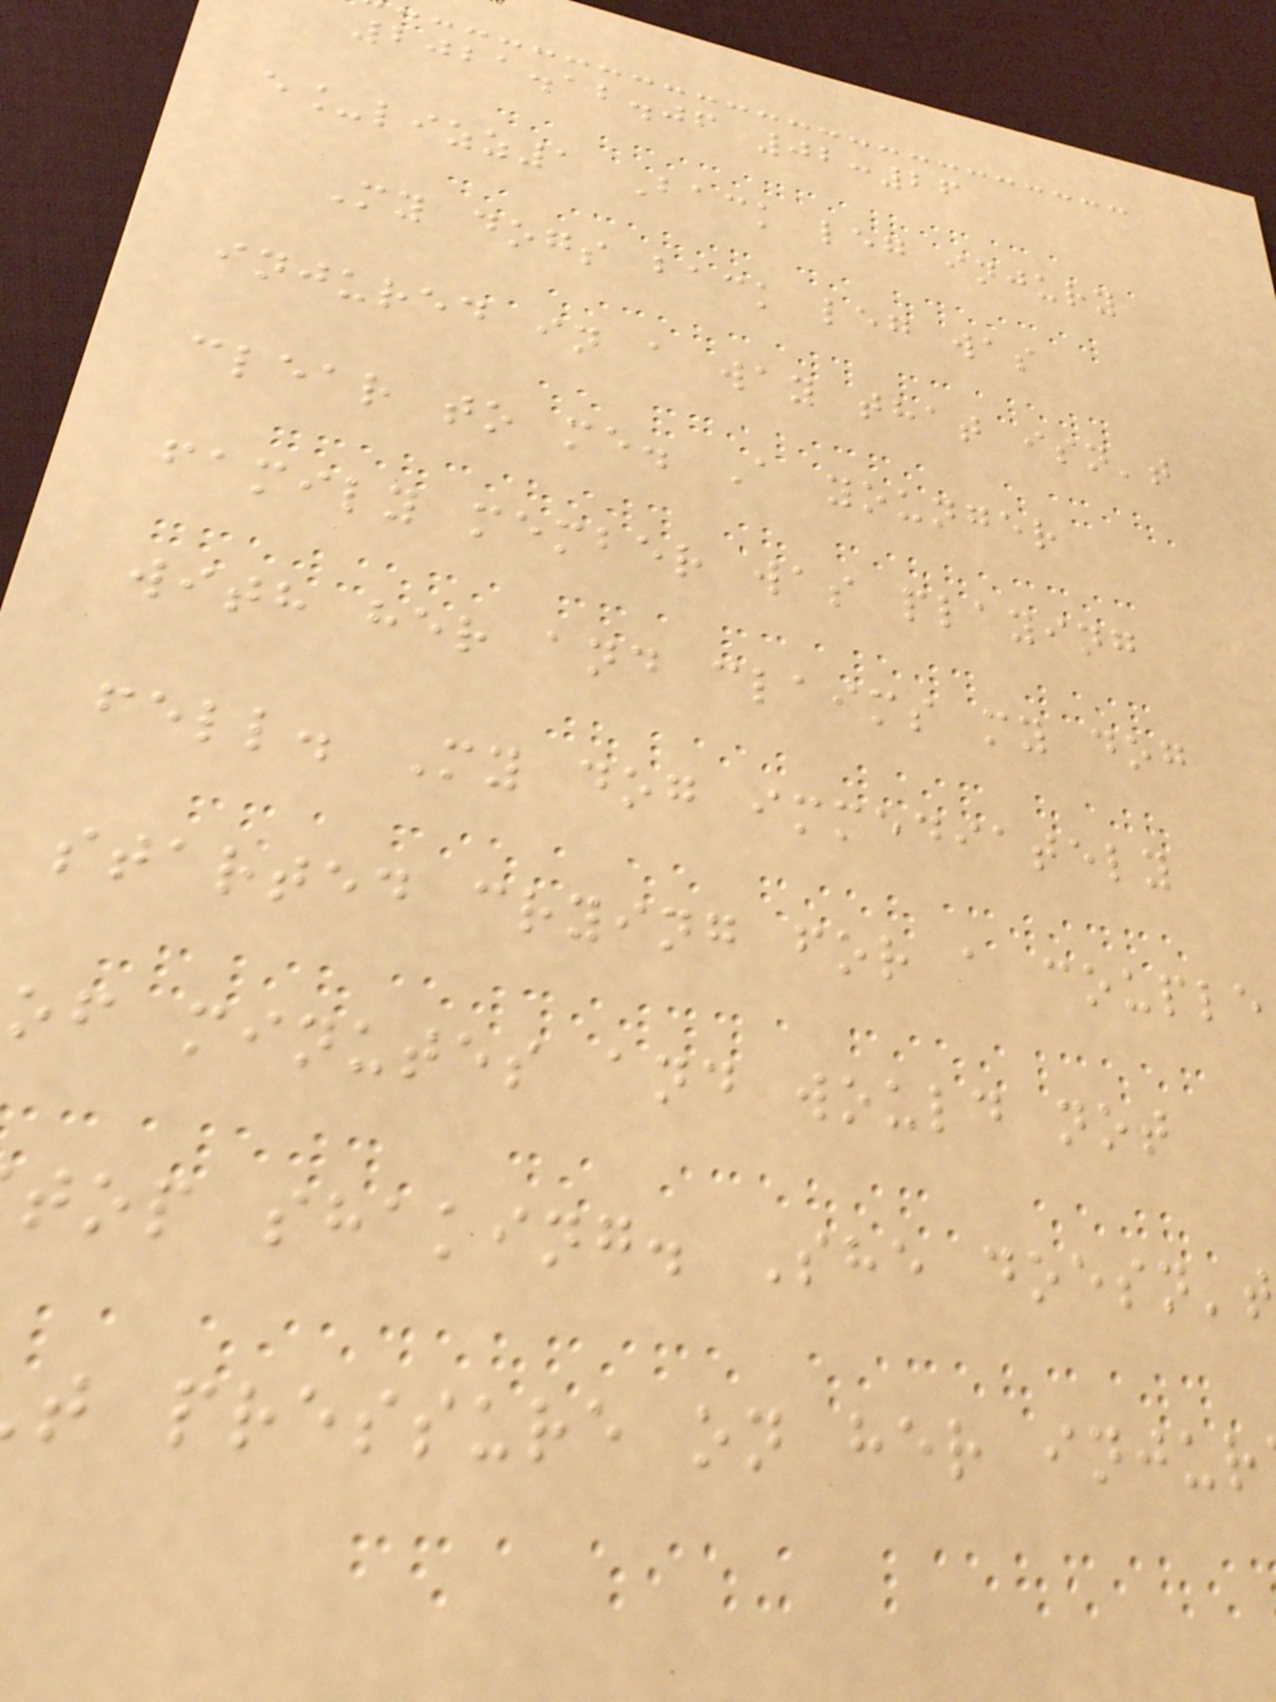2021.12.06 02:26
e_lizz1 Back leg injury
My dogs back leg was
injured in a way that isn't
clear to me. A younger
family member was playing
with her and claims my dog
fell. My dog immediately
started crying for a couple
of minutes and would not
top shaking. She doesn't
t pressure on her injur
